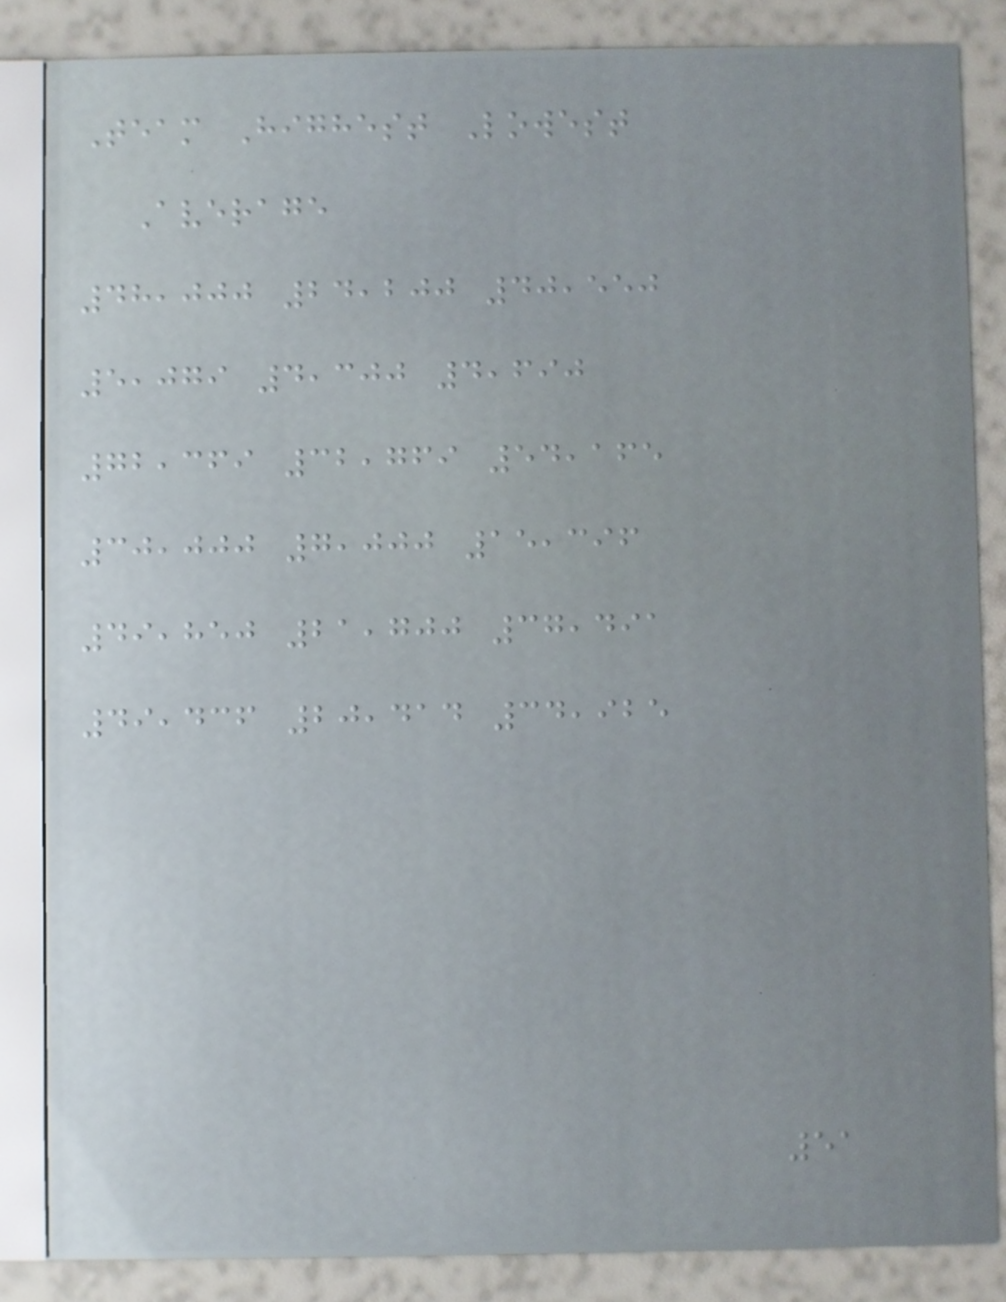Team Highest Lowest
Average
48,000 24,200 40,550
5,079 4,300 4,690
72,369 32,769 54,165
30,000 7,000 15,396
49,850 21,700 37,491
49,436 20,414 34,925
51
